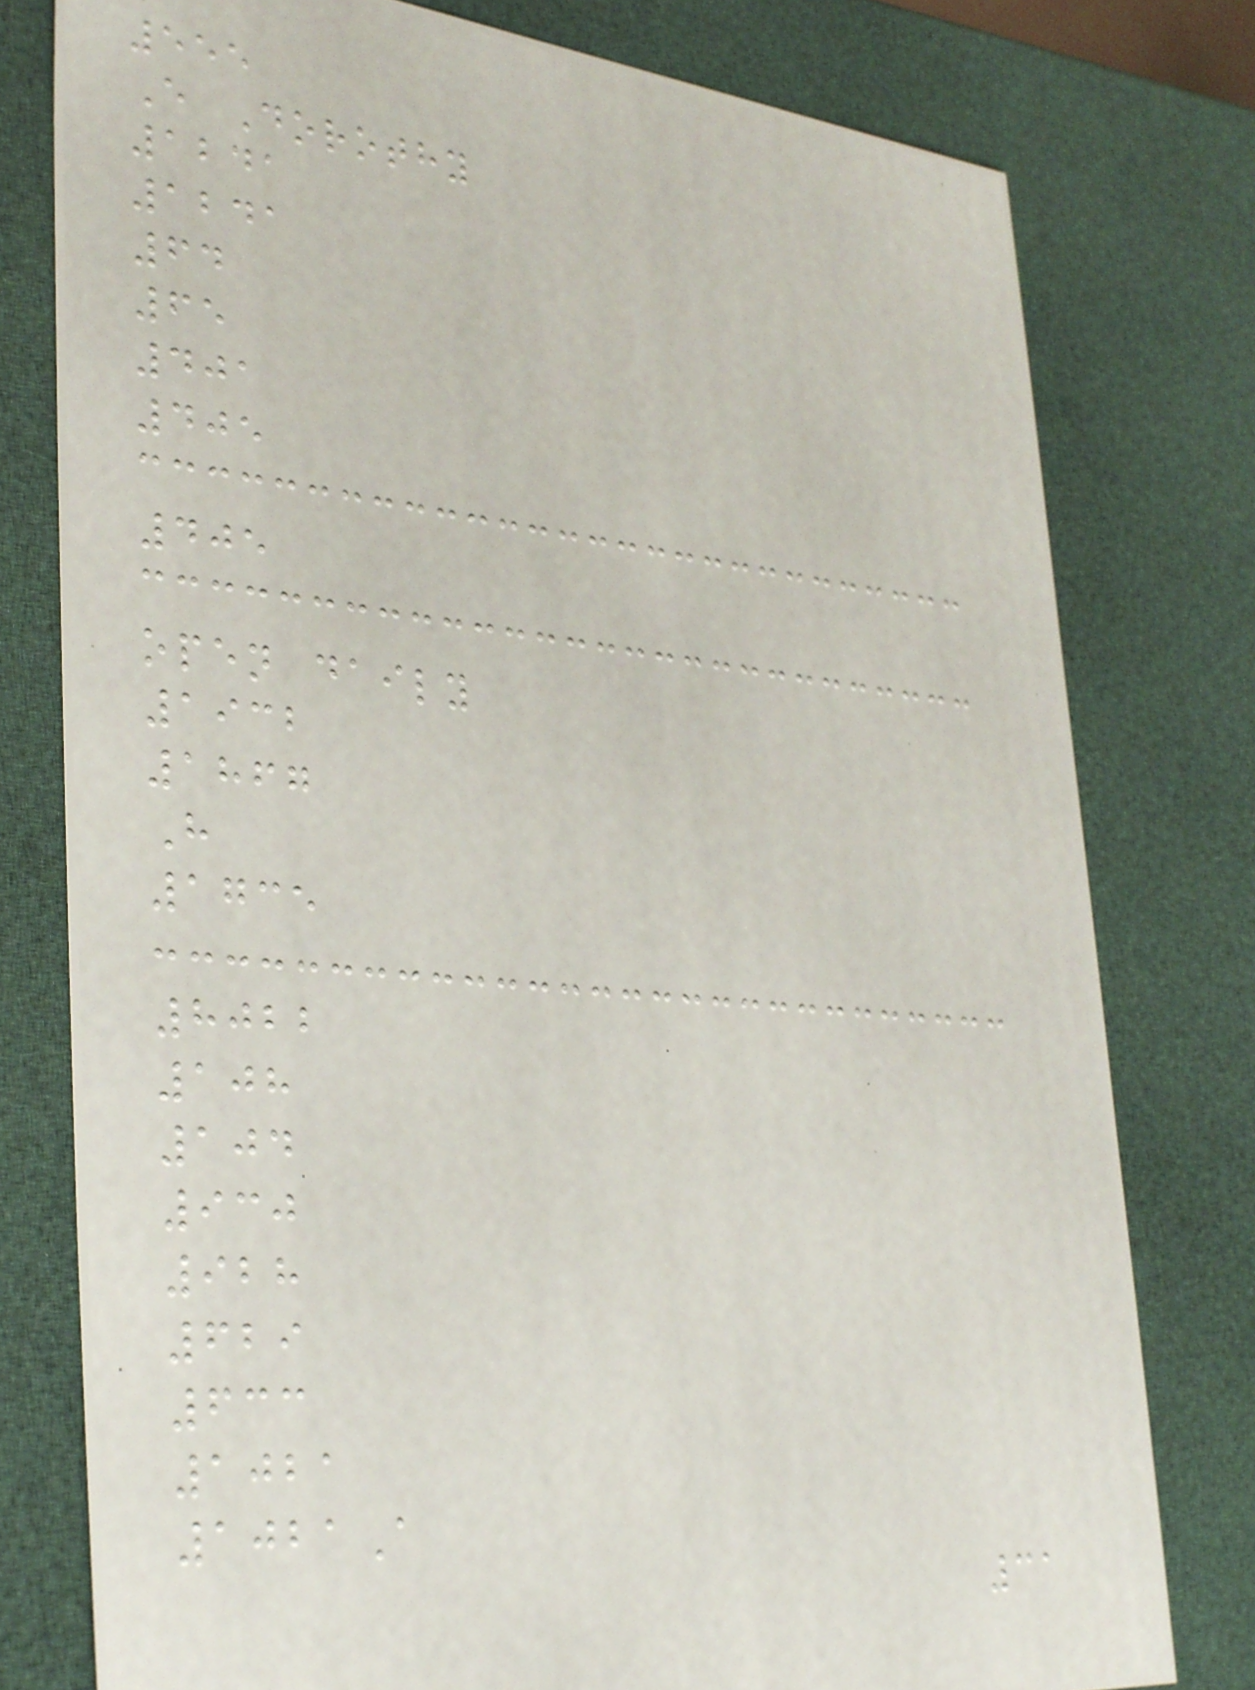555
E Dorothy
1241
1241
64
65
401
405
405
open daily
1932
1867
H
1735
8022
108
104
930
928
629
633
1021
1021A
31
